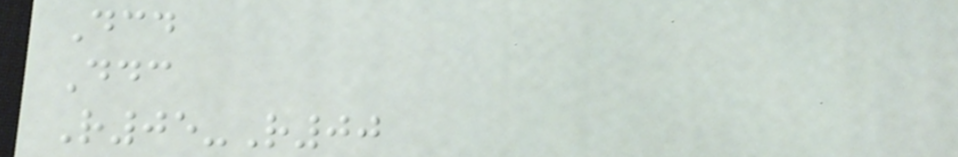Dcd
Ddc
R05-R00
